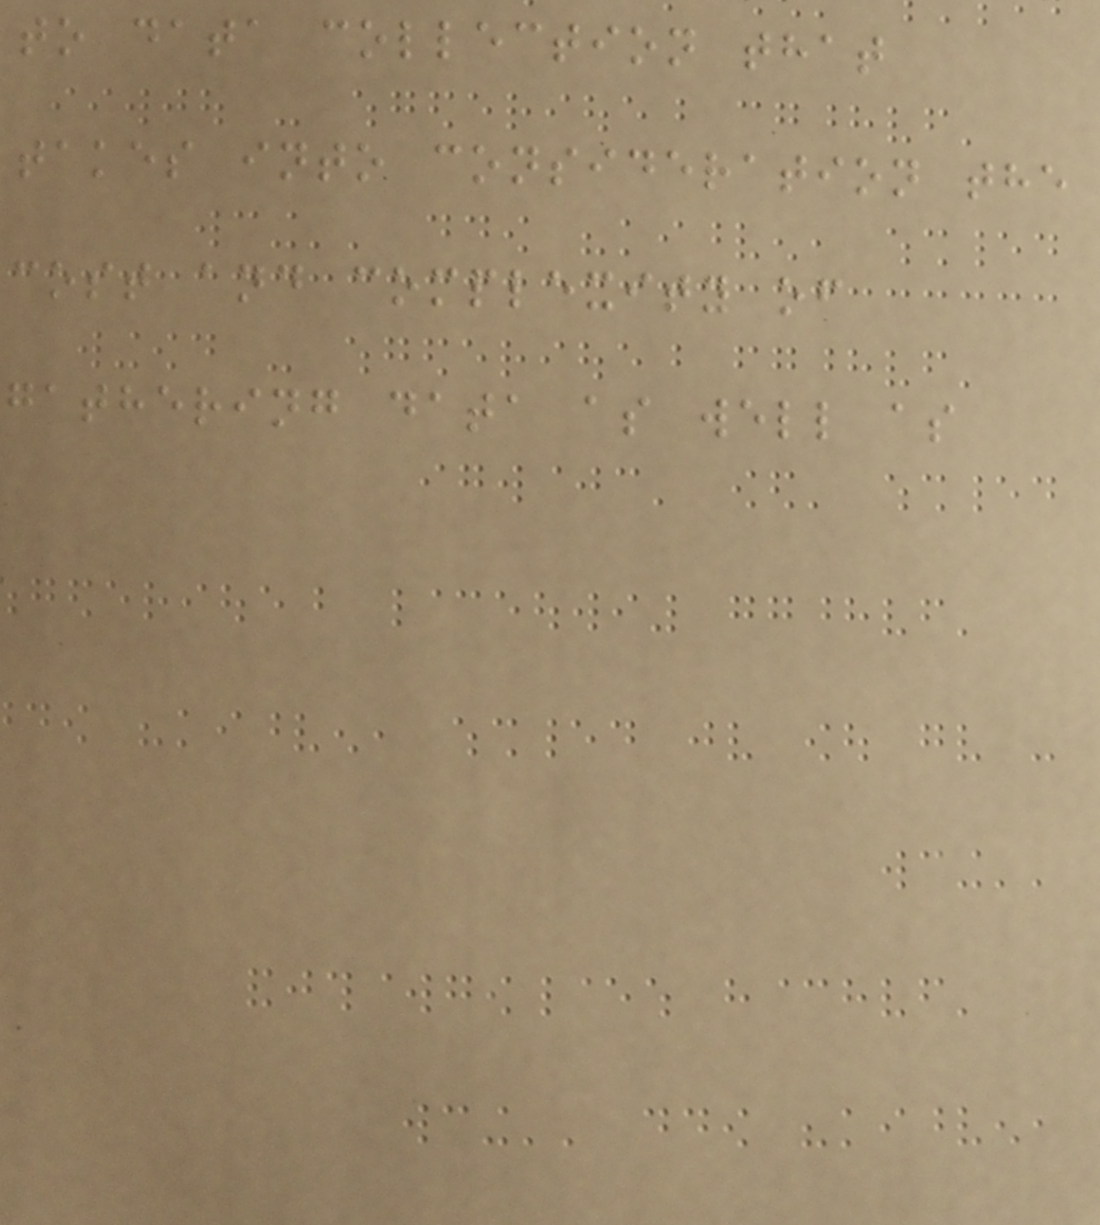to data collection that
takes into consideration the
cost and complexity of
gathering data as well as
